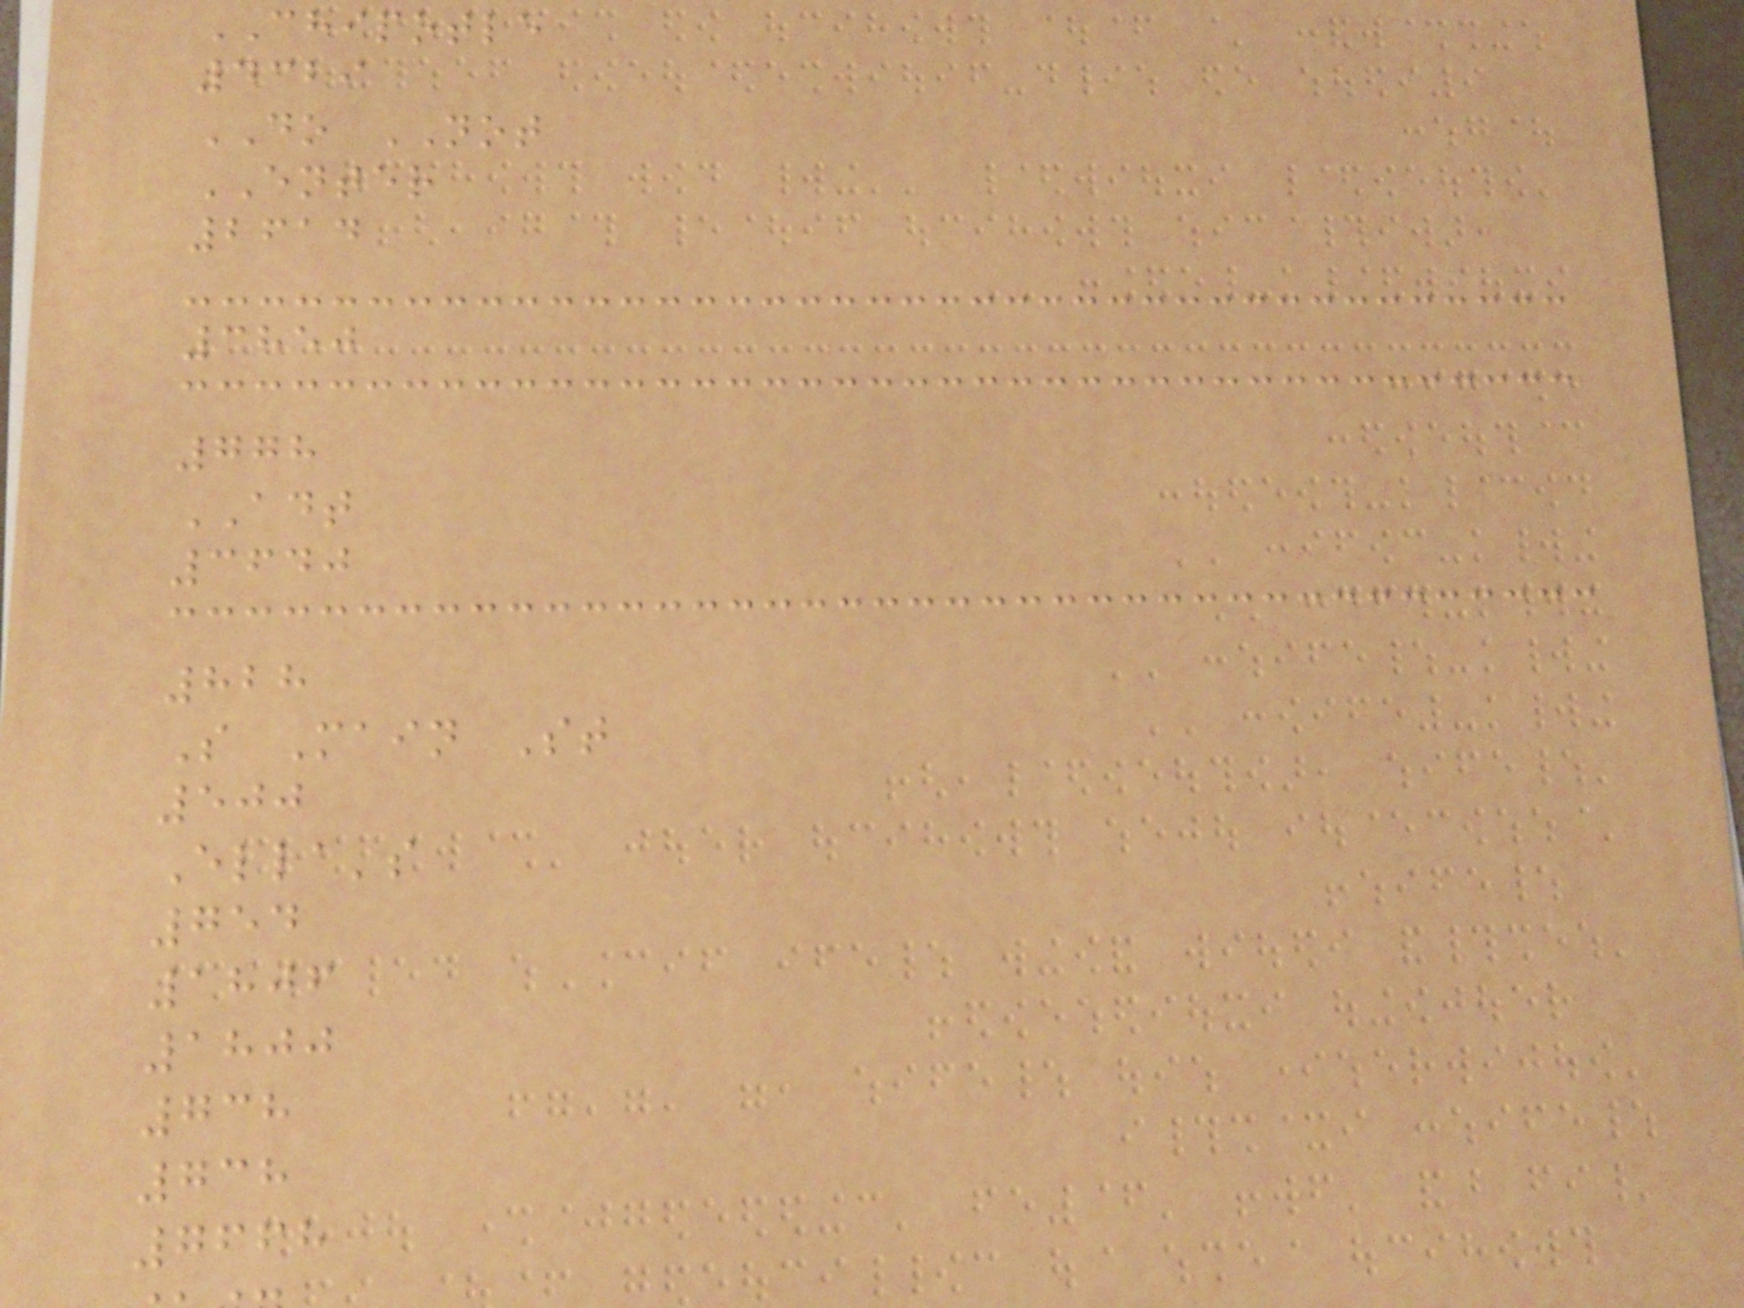CHIPOTLE
4329
DO NOT
ENTER
2614
3850
778
ADT
3640
828
S Main St
500
Ella's
754
1806
1800
738
738
7668
